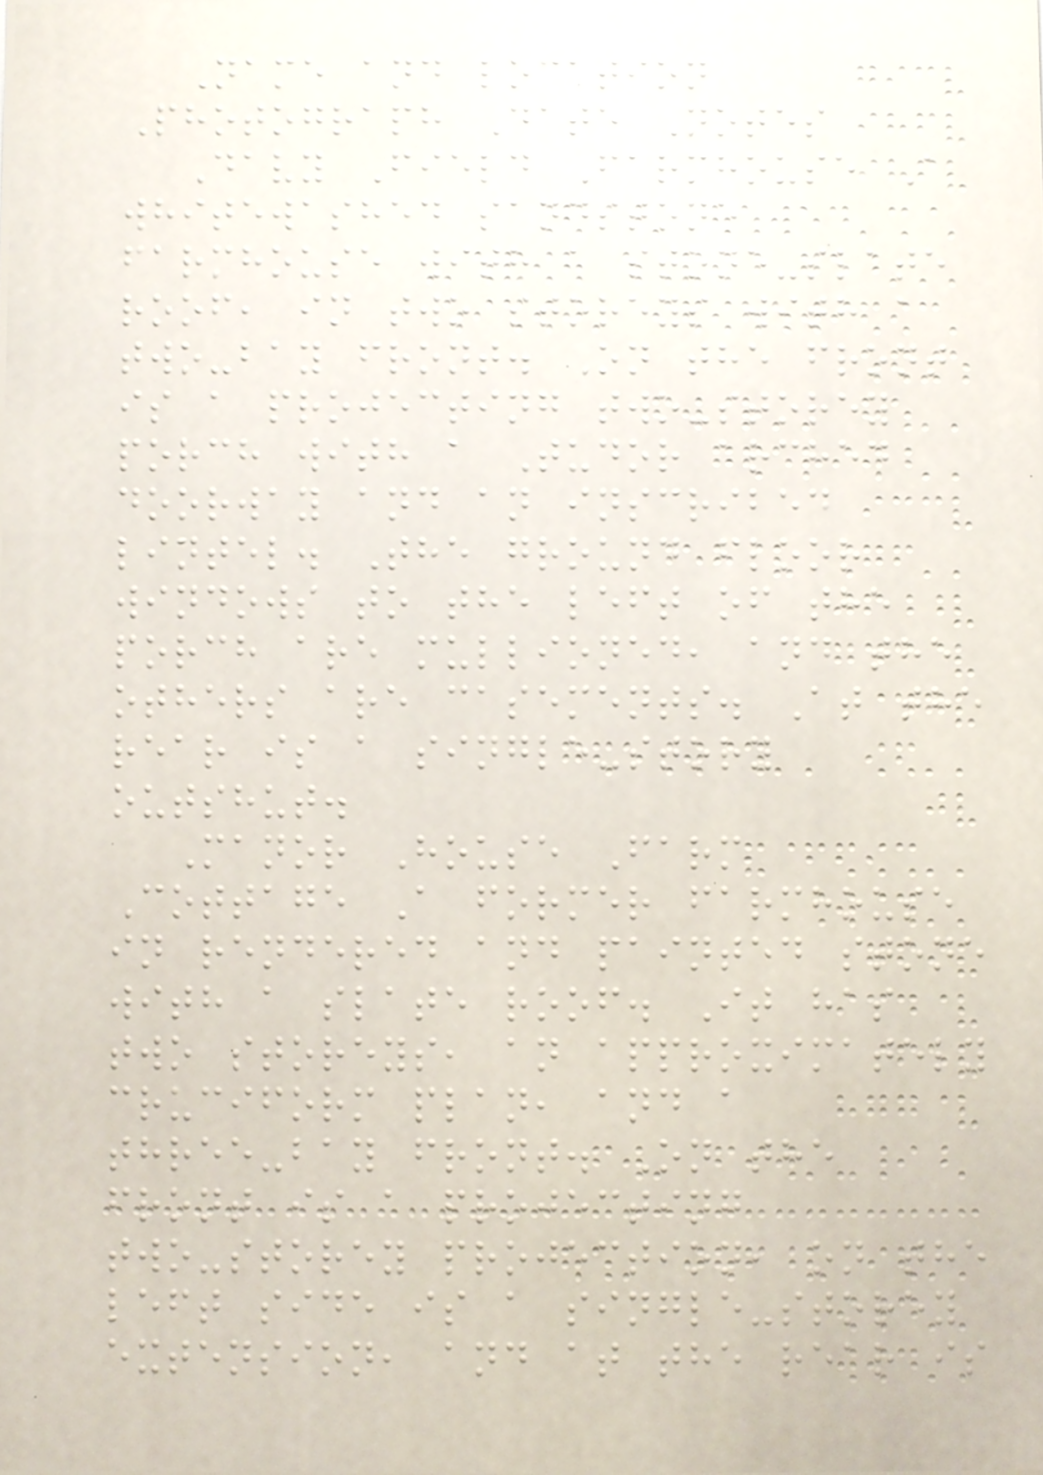Name and location
Photograph Date Notes
Davy Field Farmhouse A
whitewashed sandstone
farmhouse with a stone-slate
roof, in two storeys with a
two-bay front. On the front
is a projecting two-storey
porch with a Tudor arched
doorway and an inscribed
lintel. The ground floor
windows to the left of the
porch are mullioned, and the
others are casements. At the
rear is a single-story
outshut.
Manor House Farm
Cottage A former farmhouse
in rendered and painted stone
with a slate roof. It has
two storeys, an approximately
cruciform plan, and a
three-bay front. On the
front is a projecting
two-storey projection, on the
left side is a single-storey
extension, and at the rear is
